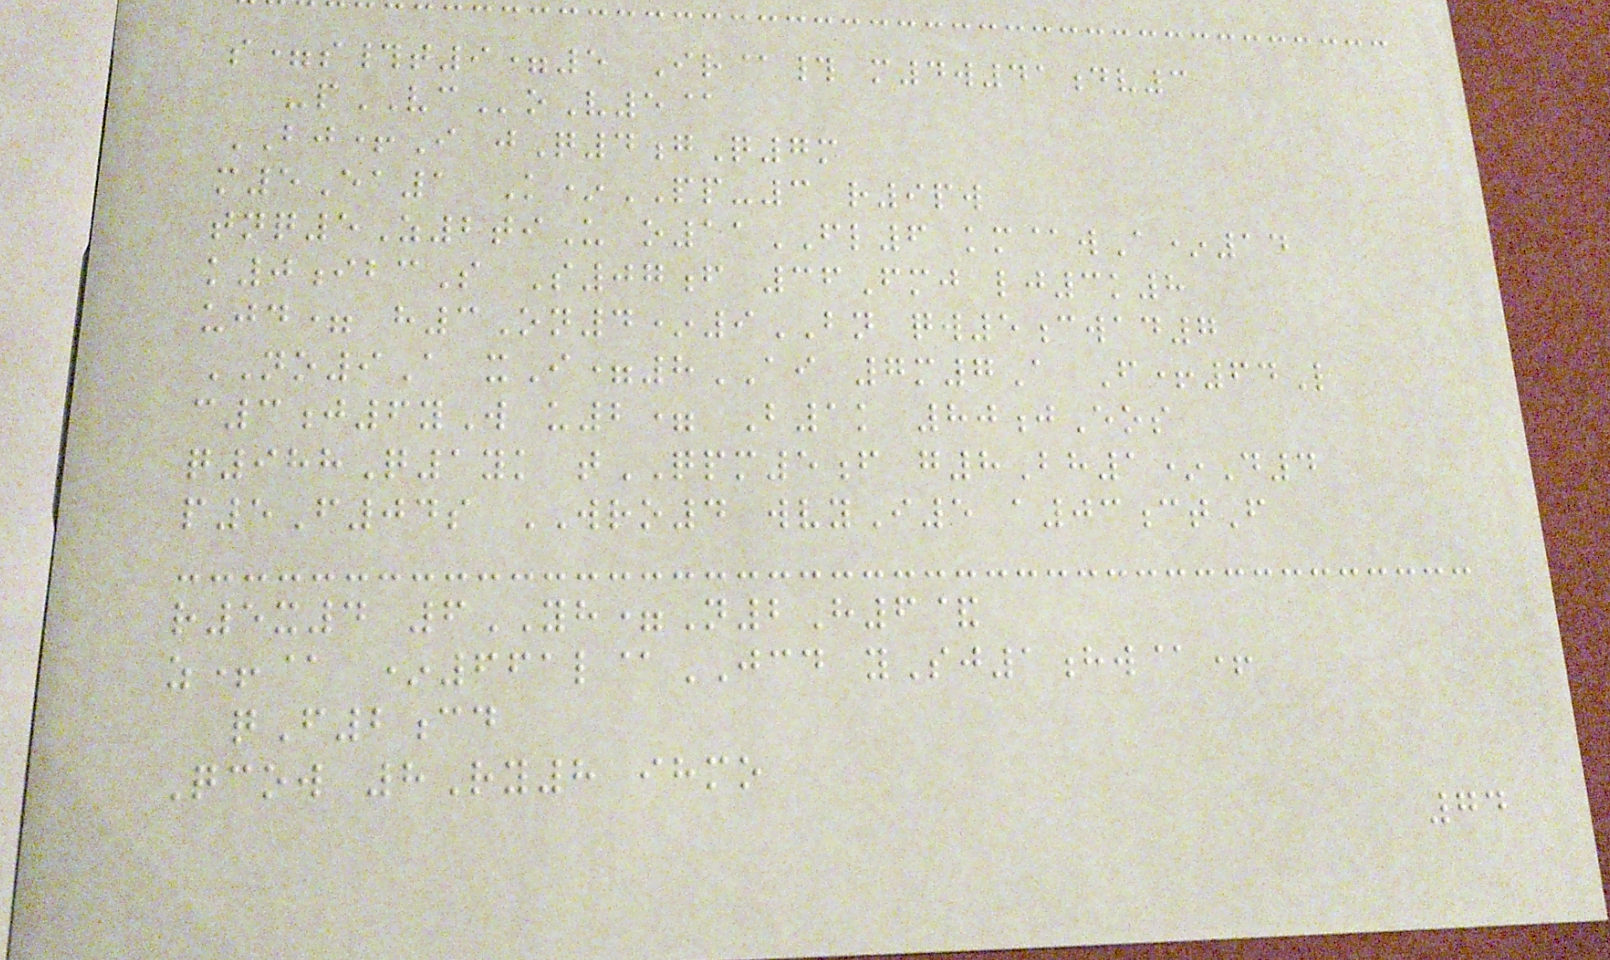s=s#t9=5 Ir@# m4w41dv3
-pVCoV5@
BJ+I jQ4gQ7m
m5Ea1 K*PP-3 r9pw
tnq5Z2tiU o11FL6 km@wA*14
k0ibcS S07f 36Fmj lj3k8
ujd= h3On4*9BN qw5cwad7
NO9A xI=8AI 7m7A F+64L
c3j6yW u2= B1k 80jEos
q988Q1yk tQPM5f g8Bh1*D4
p5F04s WRO4 wvyI5 a03ctF
r5x4 6YH=N2H6&
z+@ *661l@JCD ySj1hw@+
qF2cd
Qcow 8Ry8 ihmo
74
